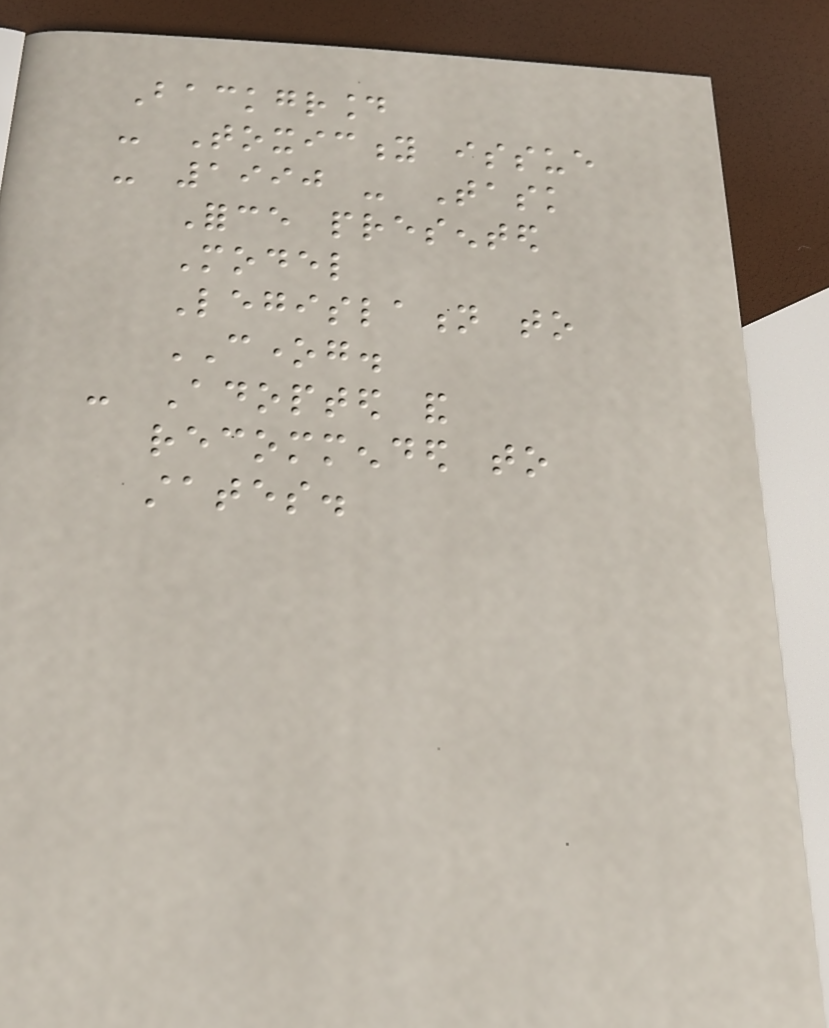Background
- Toxicity issue
- 1990 - Task
Force presented
Model
Legislation to
CONEG.
- Adopted and
recommended to
states.
